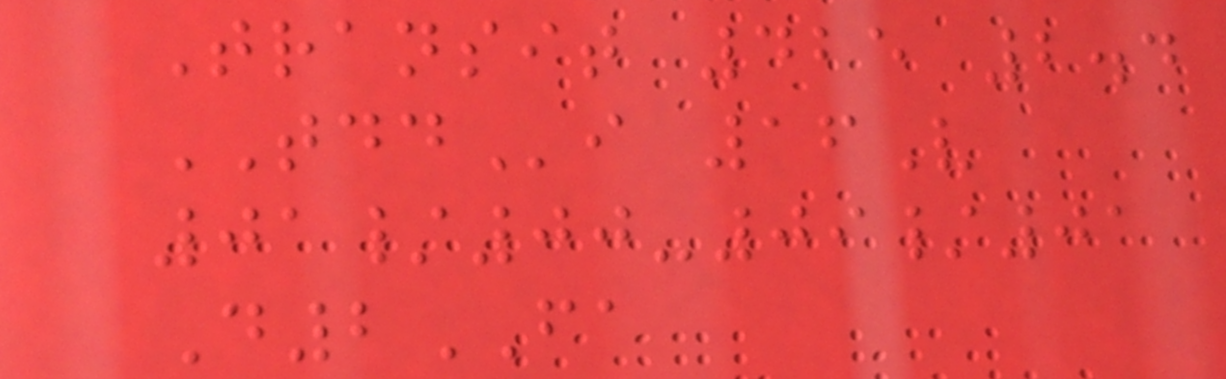Transit 425 2.4
TDDi 16V
01/00-09/01
D2FA
